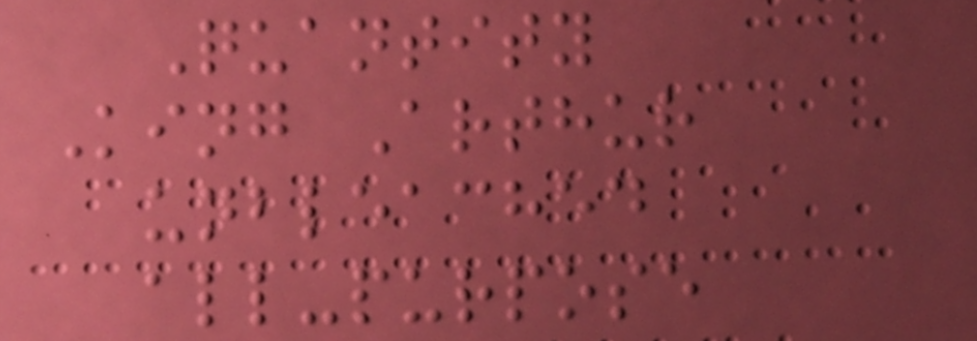Quantity
King Arthur
unbleached
all-purpose
